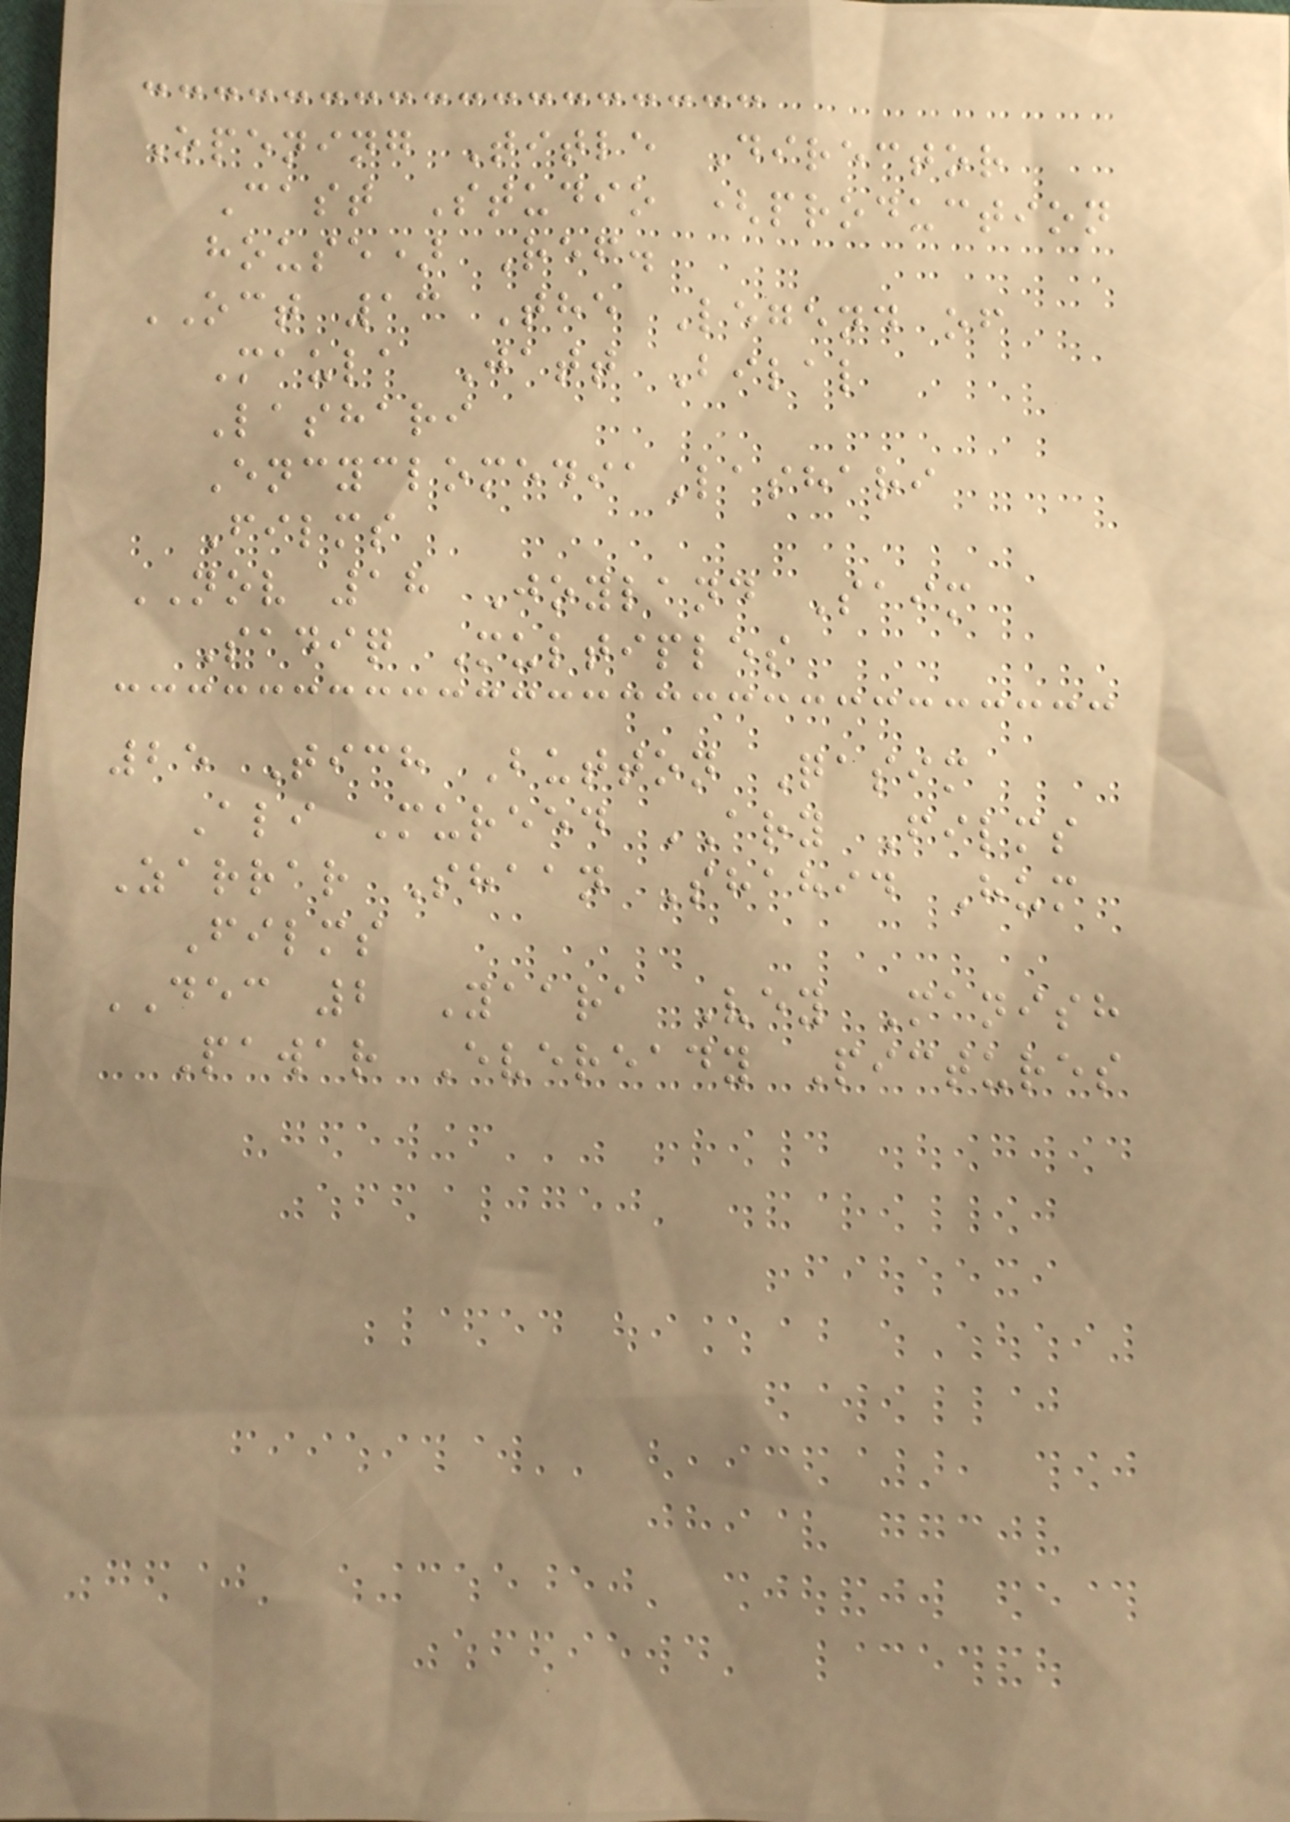Opening Title Director
Cast Studio (production
house) Ref.
OCT 13 The Legend of
Maula Jatt Bilal
Lashari
EncyclomediaLashari
Films
NOV 18 Joyland Saim
Sadiq Multiples
25 Tich Button Qasim
Ali Mureed ARY Films
Zarrar Shaan Shahid Hum
Films
DEC 2 Yaara Vey Manish
Pawar Eveready Pictures
